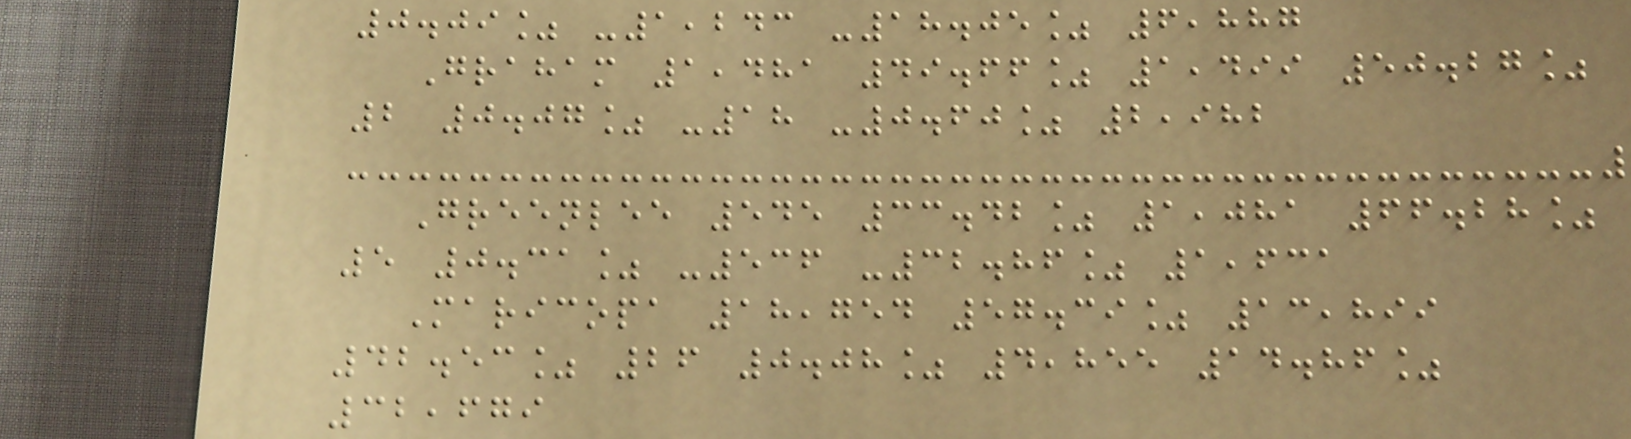0.09% -1,243 -18.05% 6,887
Graham 1,481 49.66% 1,499 50.27%
2 0.07% -18 -0.60% 2,982
Greenlee 545 33.42% 1,081 66.28%
5 0.31% -536 -32.86% 1,631
Maricopa 18,754 57.39% 13,899
42.53% 26 0.08% 4,855 14.86%
32,679
